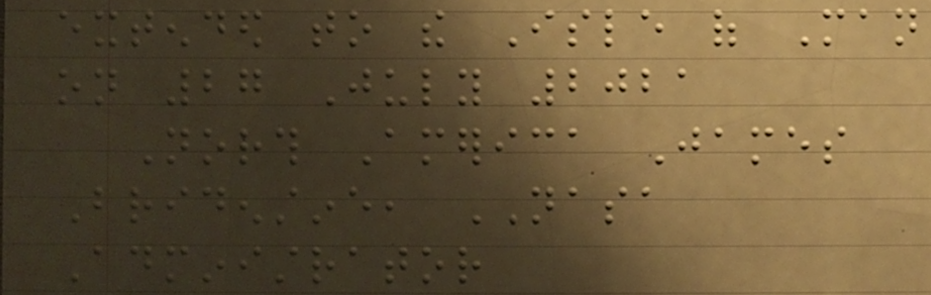extended to the Isle of Man
on 27 July 2021
North America James
Bridenstine, NASA
Administrator
